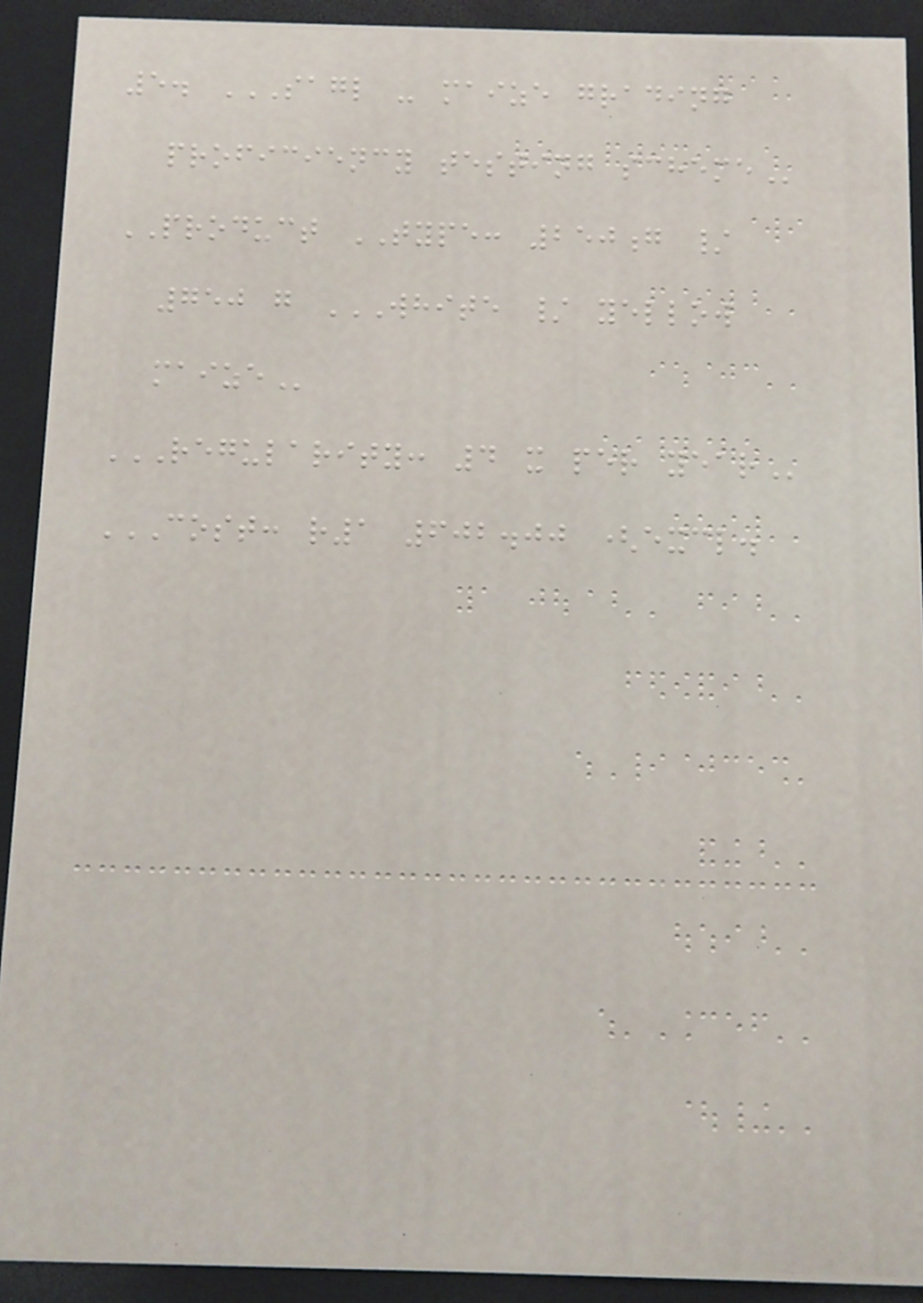5. SAGL - MAIZE GRADING
PROFICIENCY TESTING SCHEME
PRODUCT TYPE: 250g /
750 g WHITE / YELLOW
MAIZE
REGULARITY: 4 X PER YEAR
COST: R1 602.00 (EXCL.
